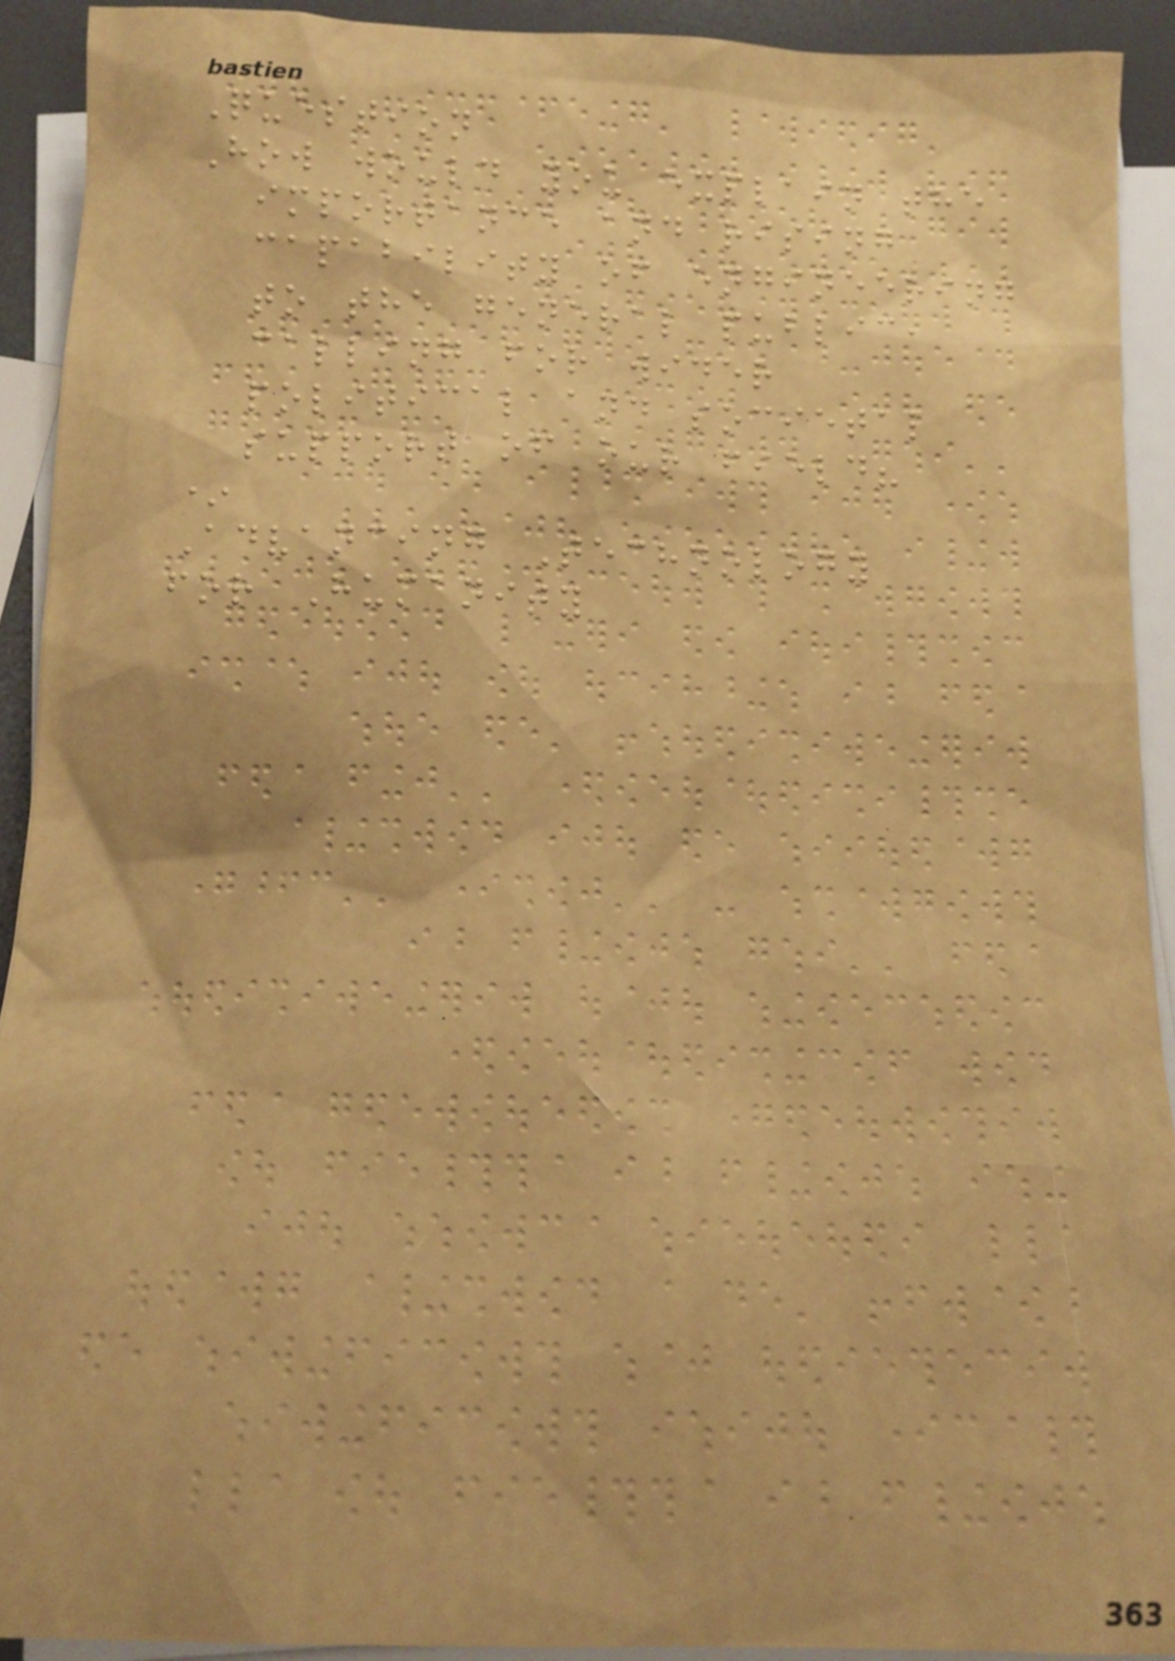Question
How would you explain the
importance and rising
capability of engineering
to the general public,
calling for wider
political and societal
support of our field?
*
Advancing Technology
for Humanity
